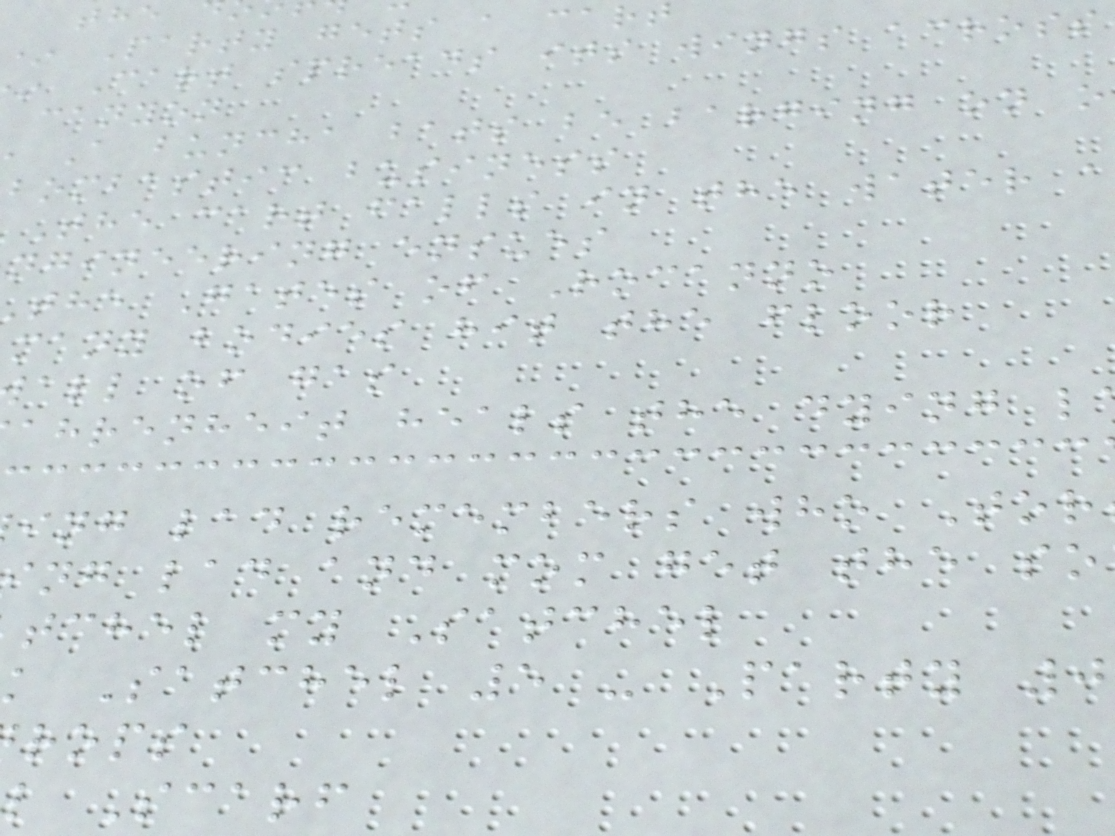Party gets a car
Cart spreads its wings across
canyon
A buncha bats be barging on o
bombastic business
The cart falls in the water a
ngineering ensues
the Gates of Rocanno
many bodies hit the floor
all of gas
ahrenheit heals the dying l
ing lad remembers who Tor
ng lad and mom get the so
tchel my Satchel
k Satchel 5 - Party 0
rops
l Scarf
